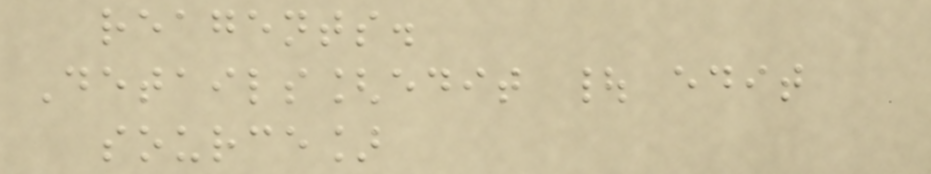reagents.
Details[edit | edit
source]
